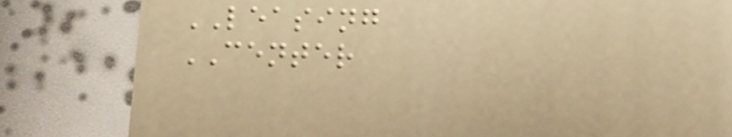LEASING
CENTER
